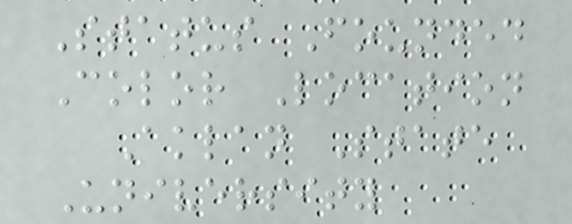Status Founded
Color Location
Aklan State
University
